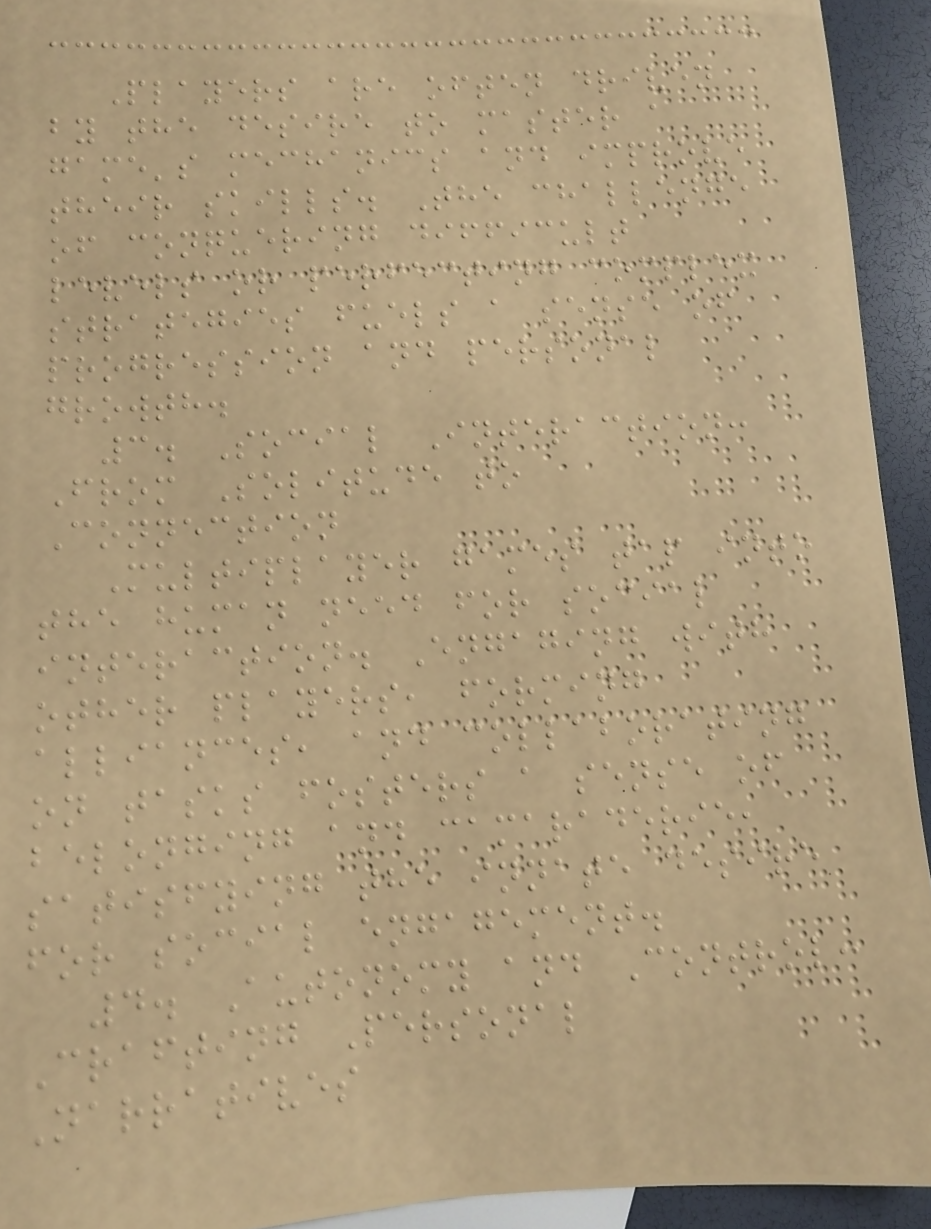Players are often driven
by the desire to master a
game's mechanics and improve
their skills. The challenge
of conquering difficult
levels or perfecting complex
strategies fuels a sense of
progression and personal
growth.
3. Social Interaction:
From Solitude to
Connection
Multiplayer games tap into
the human need for social
interaction. Engaging with
other players, forming
alliances, and collaborating
on tasks fosters a sense of
belonging and camaraderie,
satisfying the innate desire
for social engagement.
4. Autonomy and Control:
Crafting Personal
Narratives
